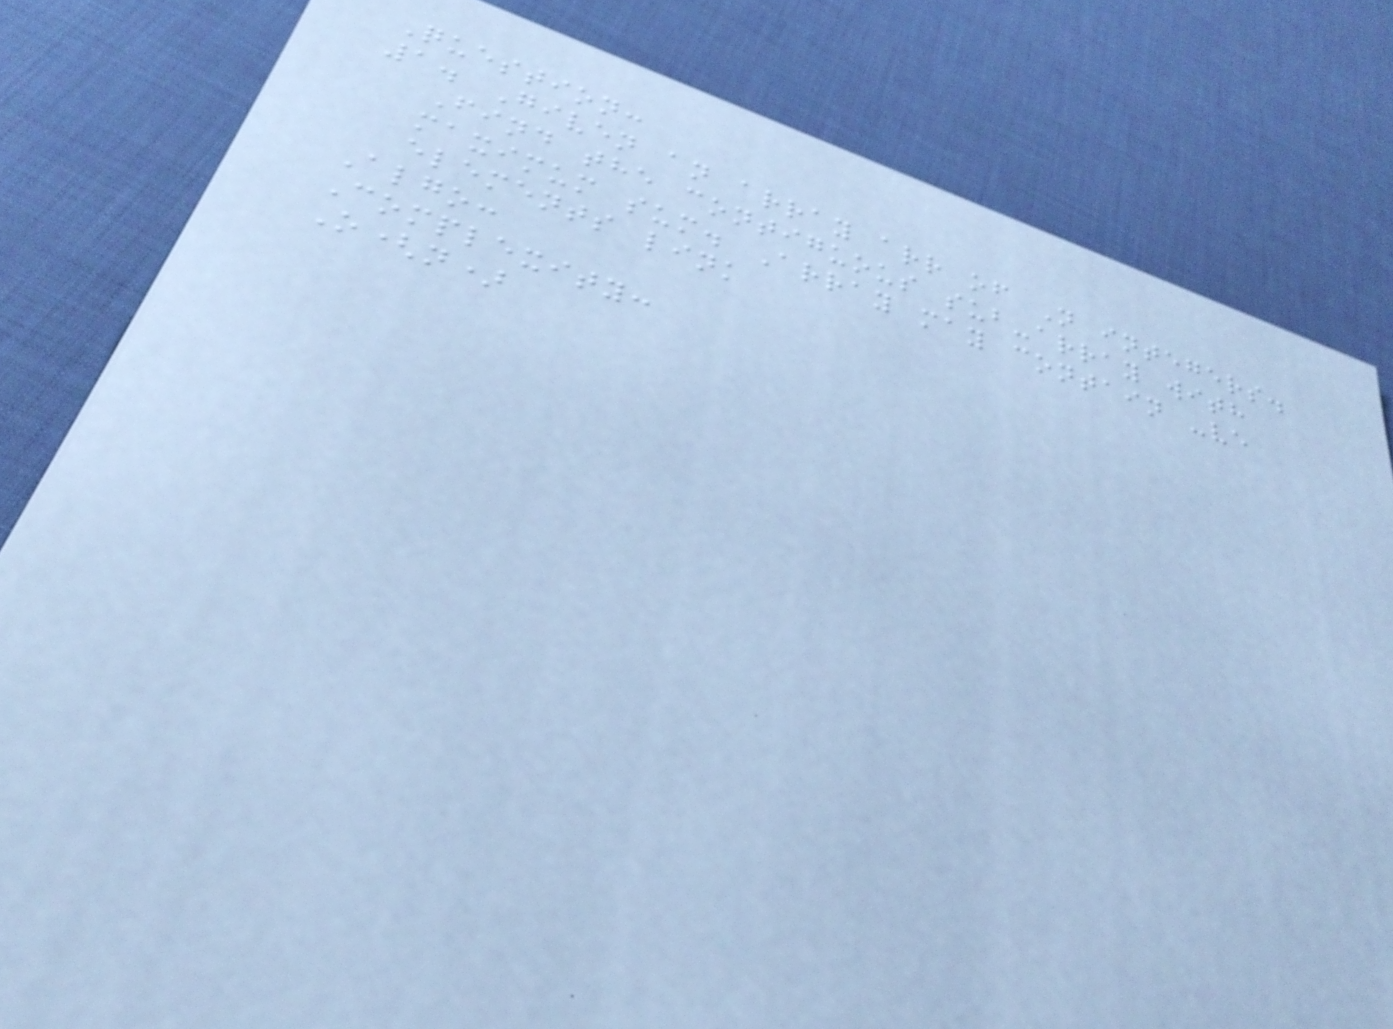Question:
1. Given an array arr of N integers.
Find the contiguous sub-array with
maximum sum. Array may contain -ve
elements link
Algo:
Complexity:
O(n)
